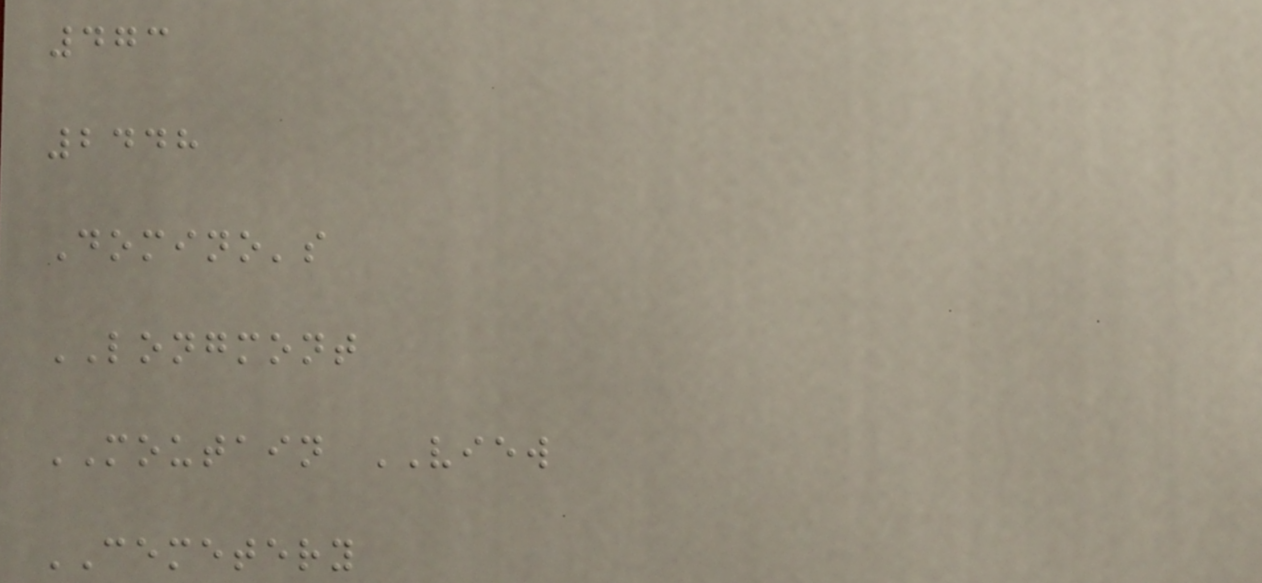473
2448
Domino's
LONGMONT
MOUTAIN VIEW
CEMETERY
